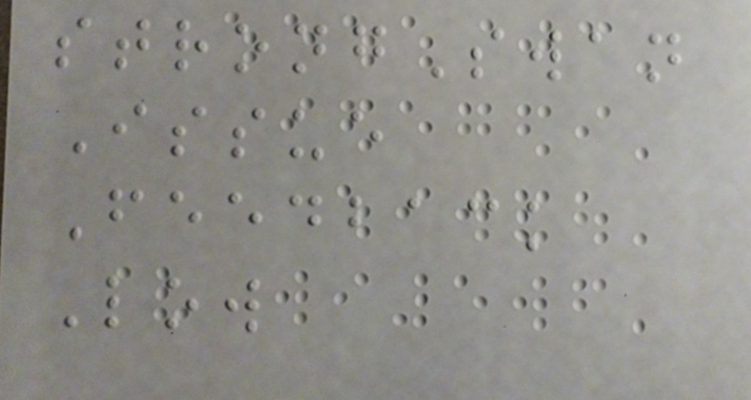strongSwan
Issue
Feedback
Low
